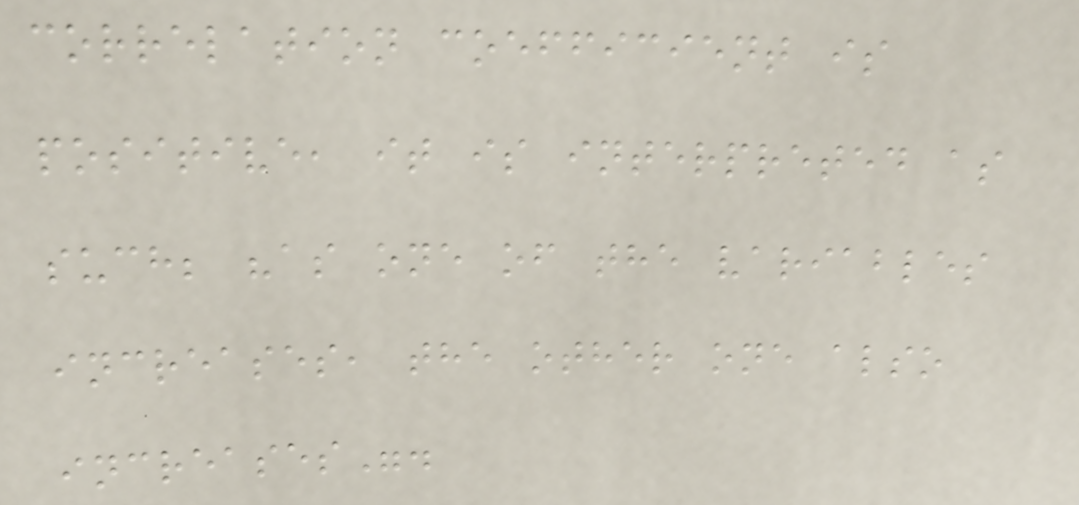correlation coefficient is
positive, it is interpreted as
such; "as one of the variables
increases, the other one also
increases".
